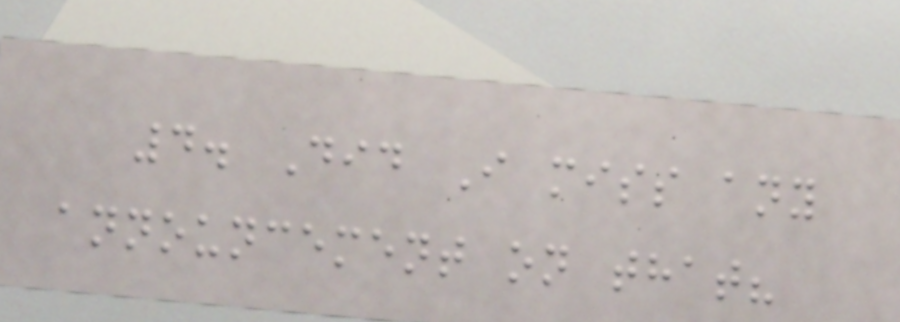4. Did I miss any
announcement on that?
